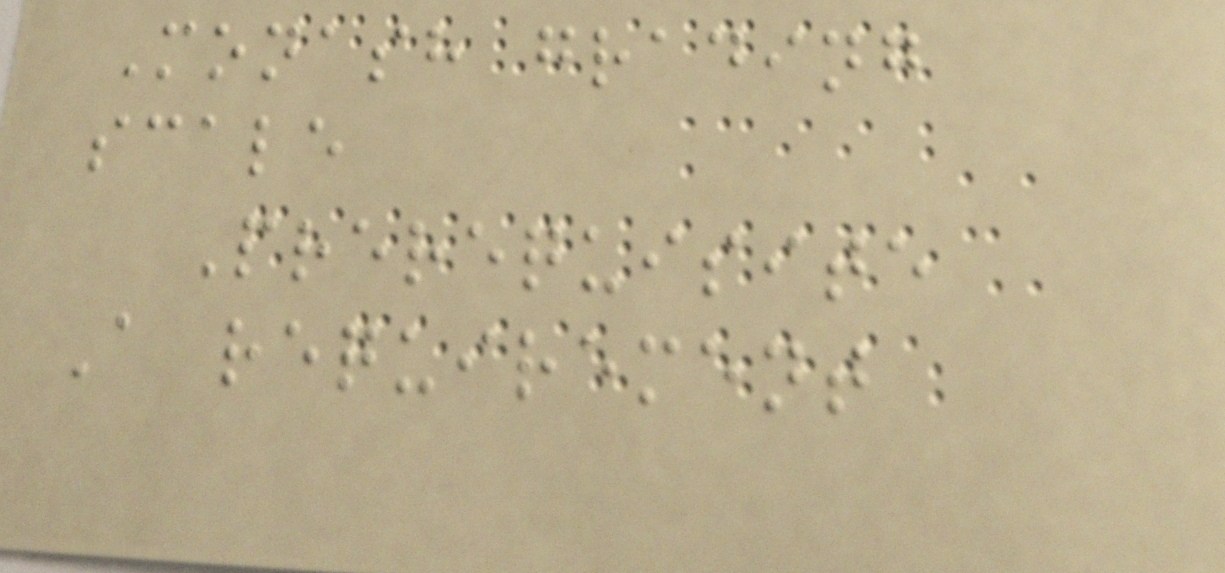Monash grading
scale
Prerequisite
A requirement
